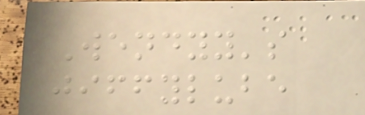Wendyy's
jiffylube
